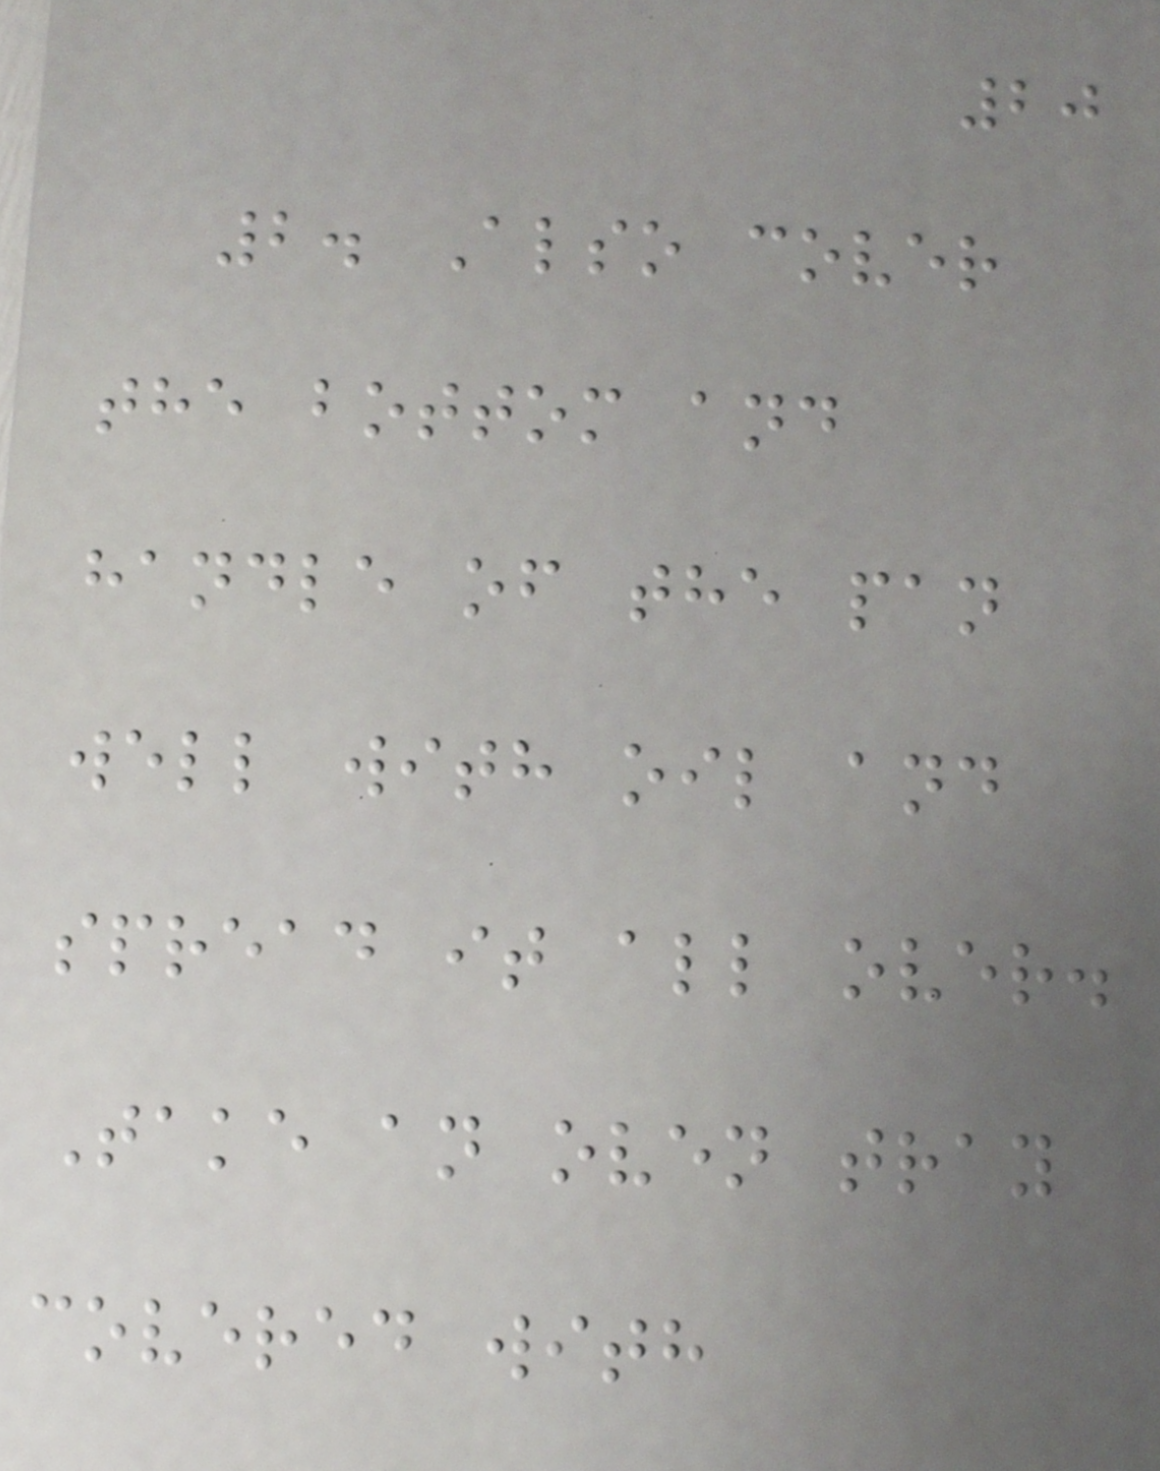20
2. Also cover
the bottom and
handle of the pan
well with oil and
spread it all over.
Take an oven tray
covered with
